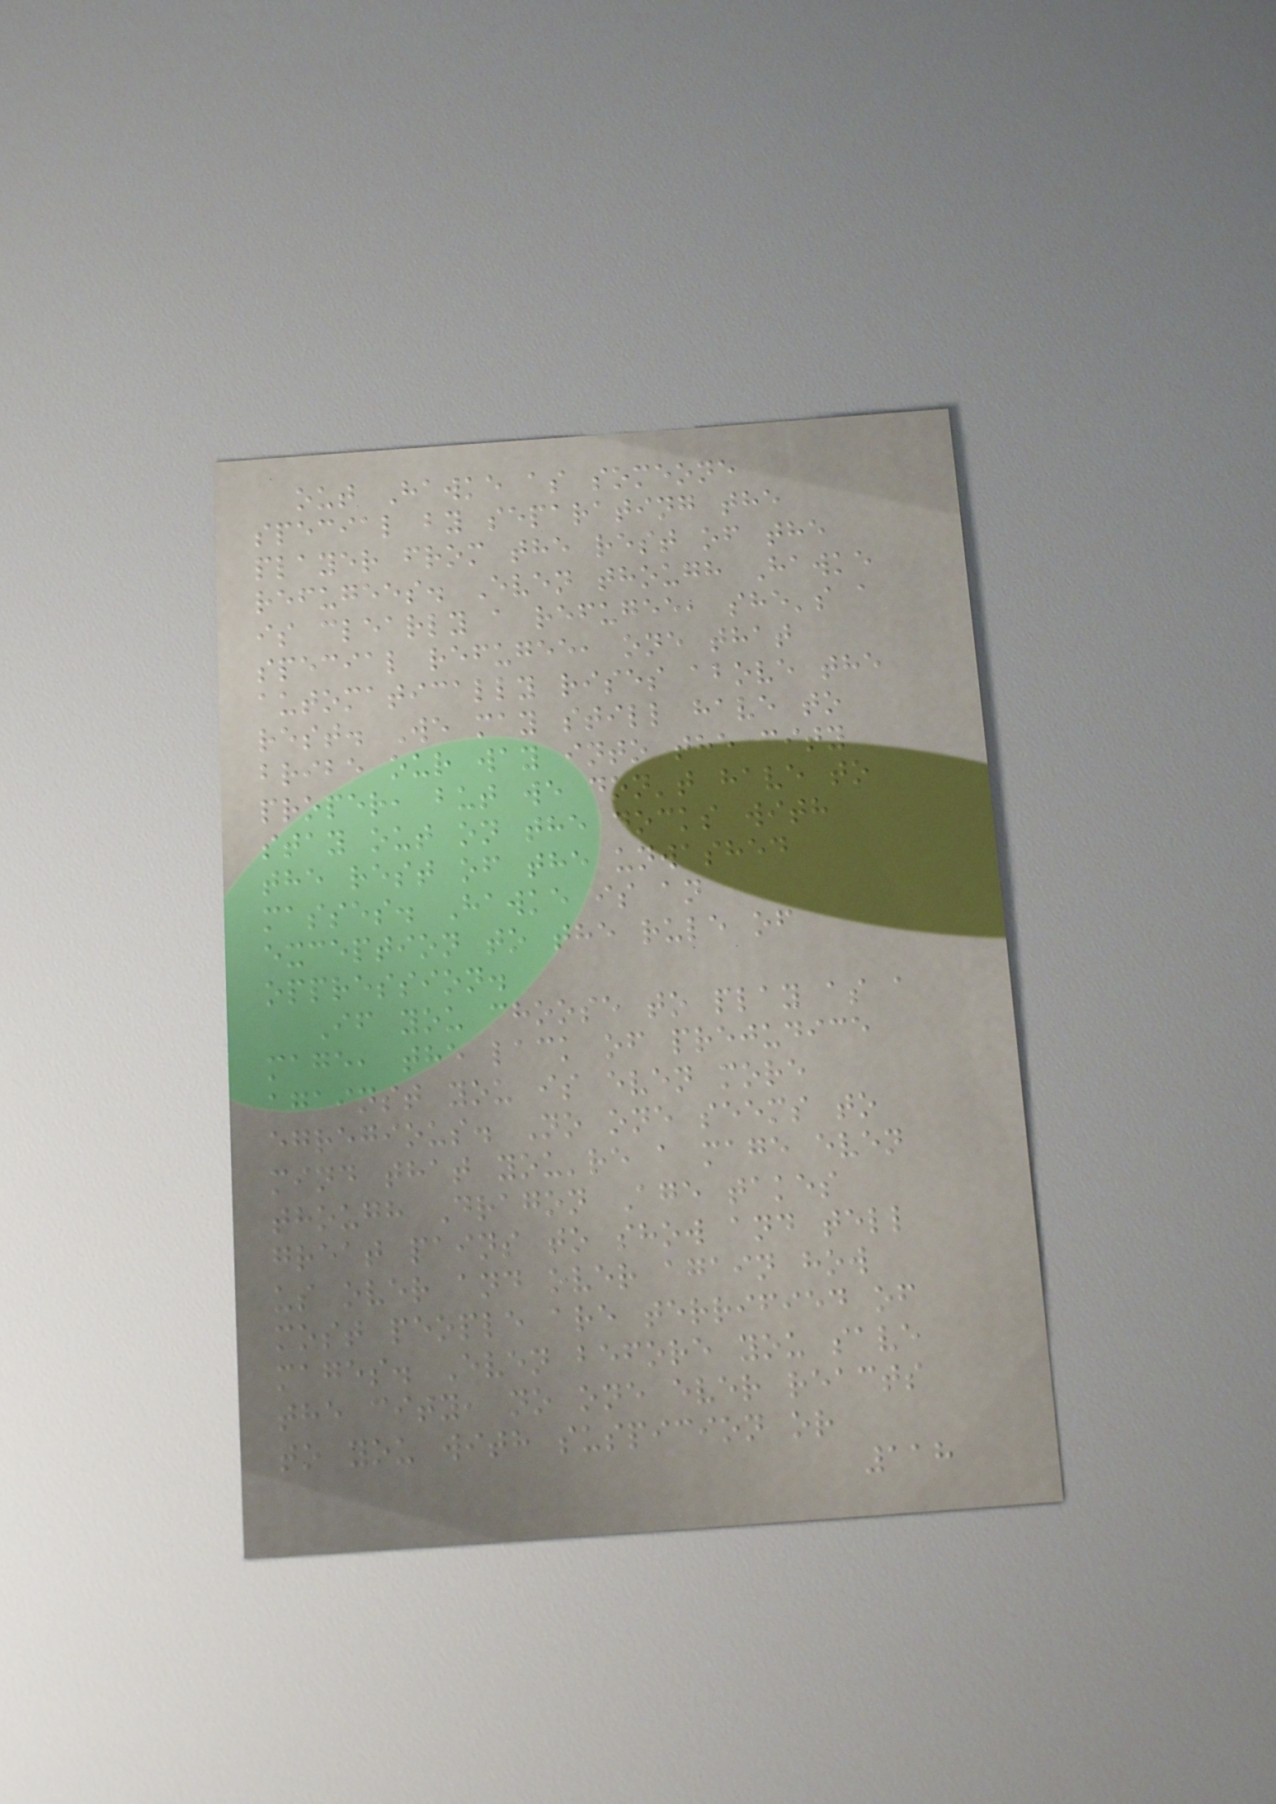out Hawke as someone
special by separating the
player from the rest of the
refugees. Even though Hawke
is clearly a refugee, she's a
special refugee, one that
automatically rises above the
rest. We may still have to
bribe our way into the city
proper, but we don't have to
stay out on the docks with
the rest of the unwashed
masses. Hawke is an
exception to the rule of
oppression.
If you choose to play as a
mage, the lack of prejudice
against you is even more
egregious. No one seems to
mind that you're a mage even
though Dragon Age takes
great pains to show and tell
us over and over again how
most people are terrified of
mages. Even before you save
the city, no one ever reacts
to you with suspicion or
118
